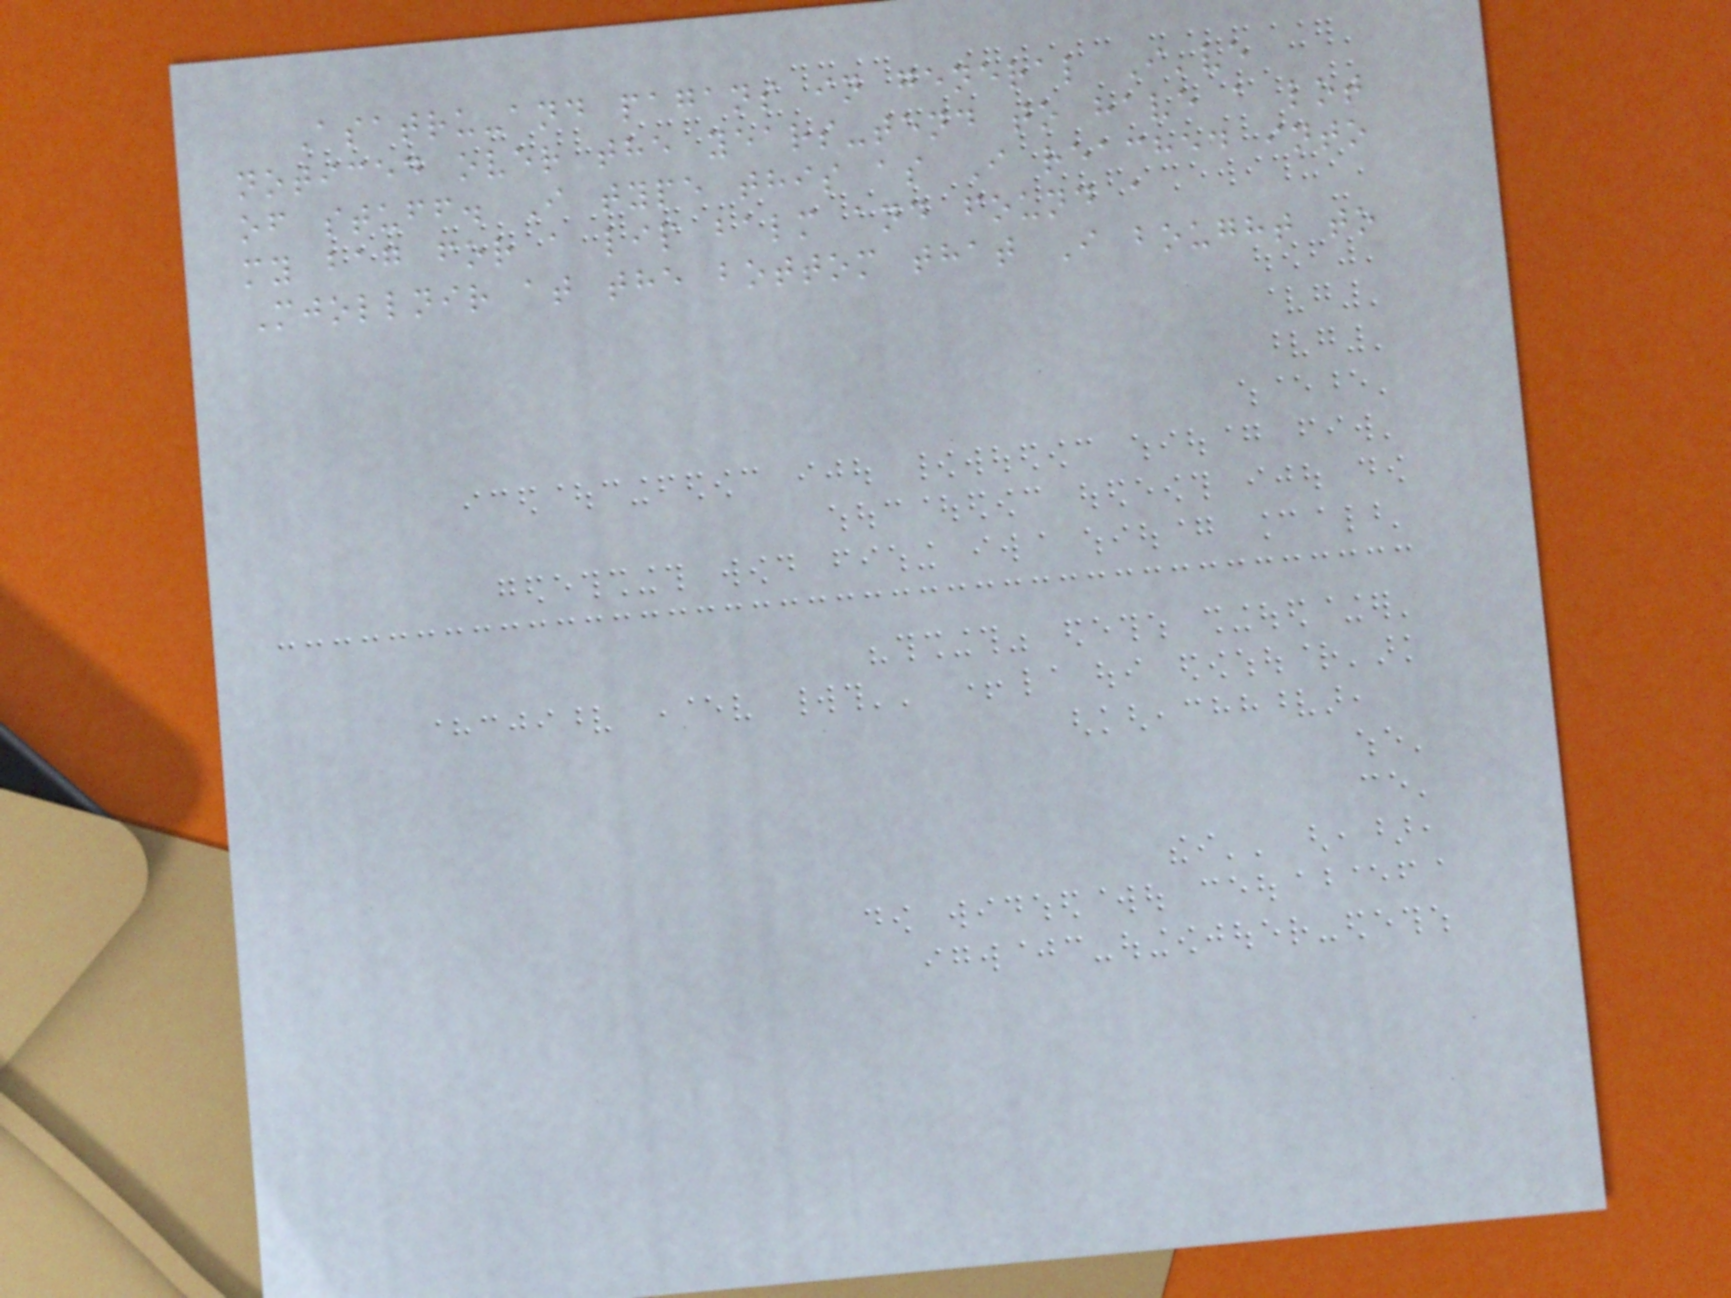Asatru-and pagans in general I've
noticed over the years-tend to have a lot
of stuff. I type this as I reached into
my bag for a lip balm and found a
Mjollnir at the bottom that I bought to
